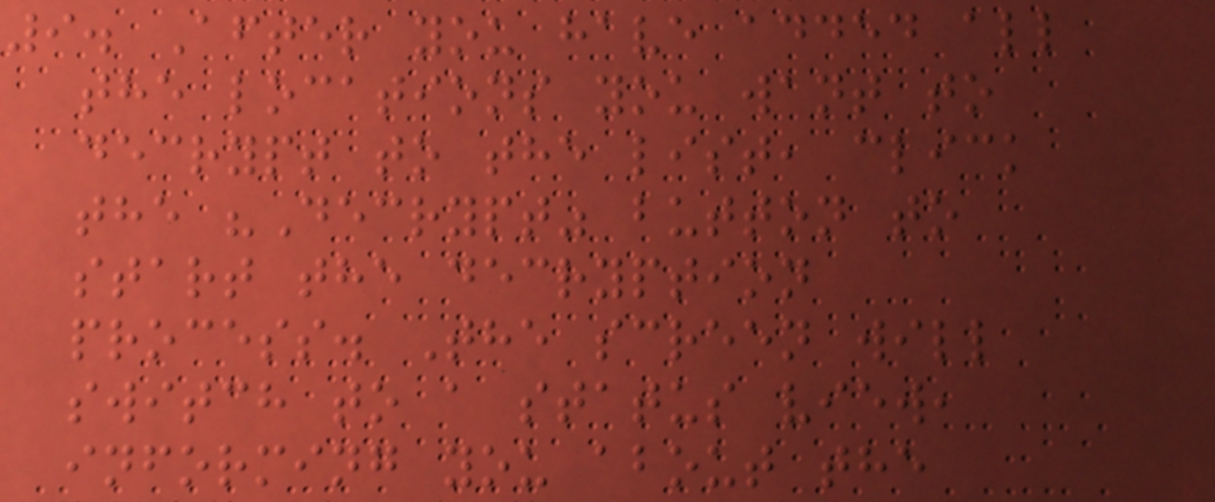9. After you have added all
the locations you want to
decrypt to the list, click
the "Decrypt" button to
start the decryption
process. The screen will
switch to a status view,
informing you about the
